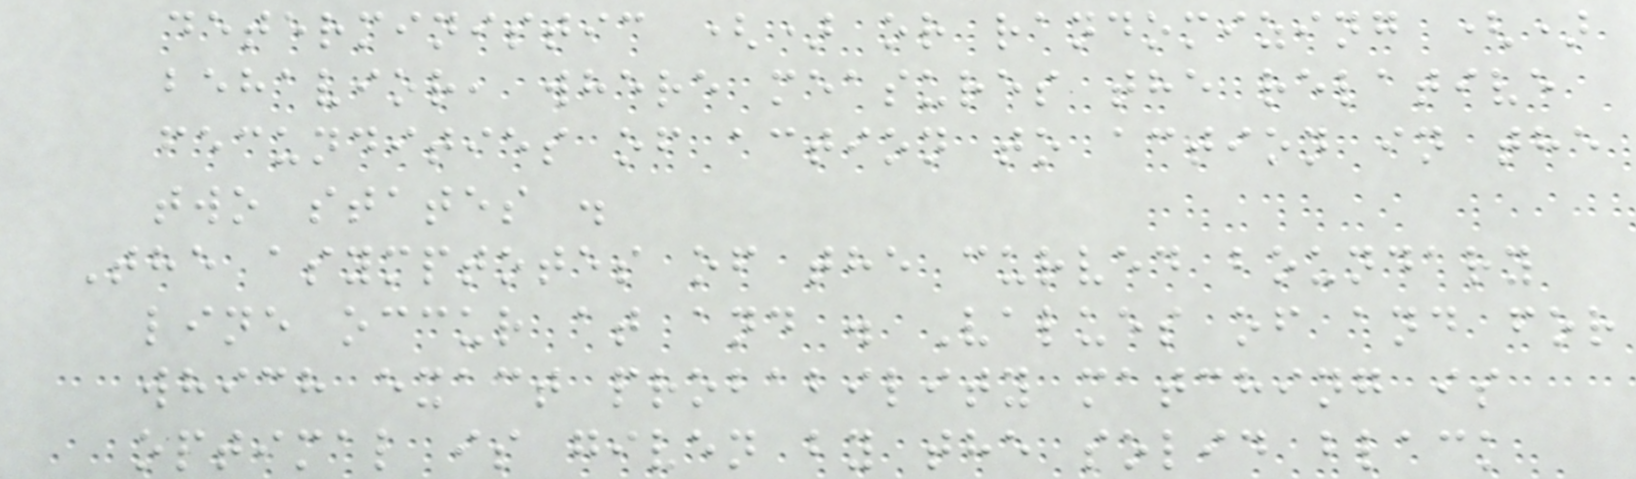deterministic () or randomizing ()
behavior, where measures the relative
fecundities of action to action in the
two states .
The asymptotes of the curved boundary
line occur at and . Values of and for
which exact probability matching is
optimal is given by the solid black
